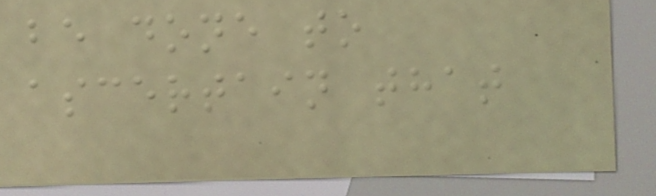be done to
ascertain that
